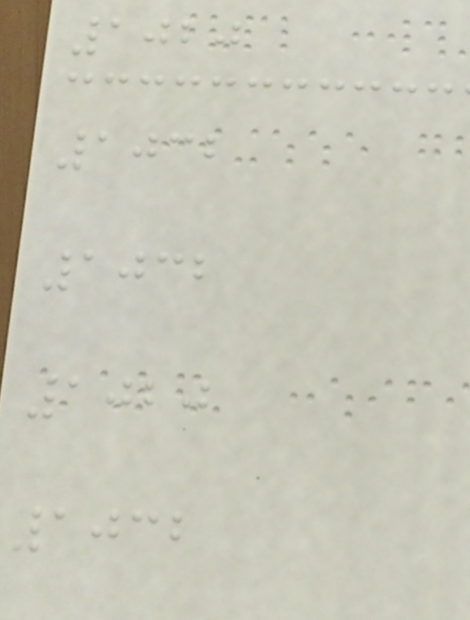1020
1032
1032
1020
1032
